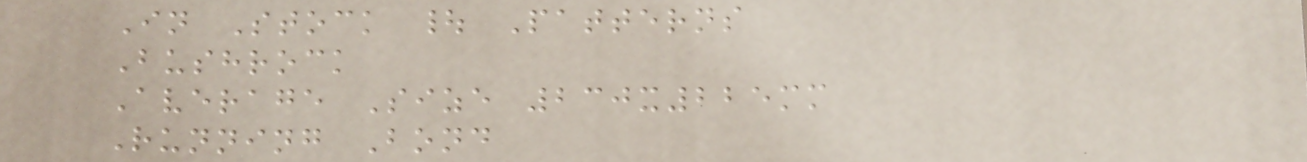In Stock | Patterns
Bushrock
Average Size 230x225mm
Running Bond
